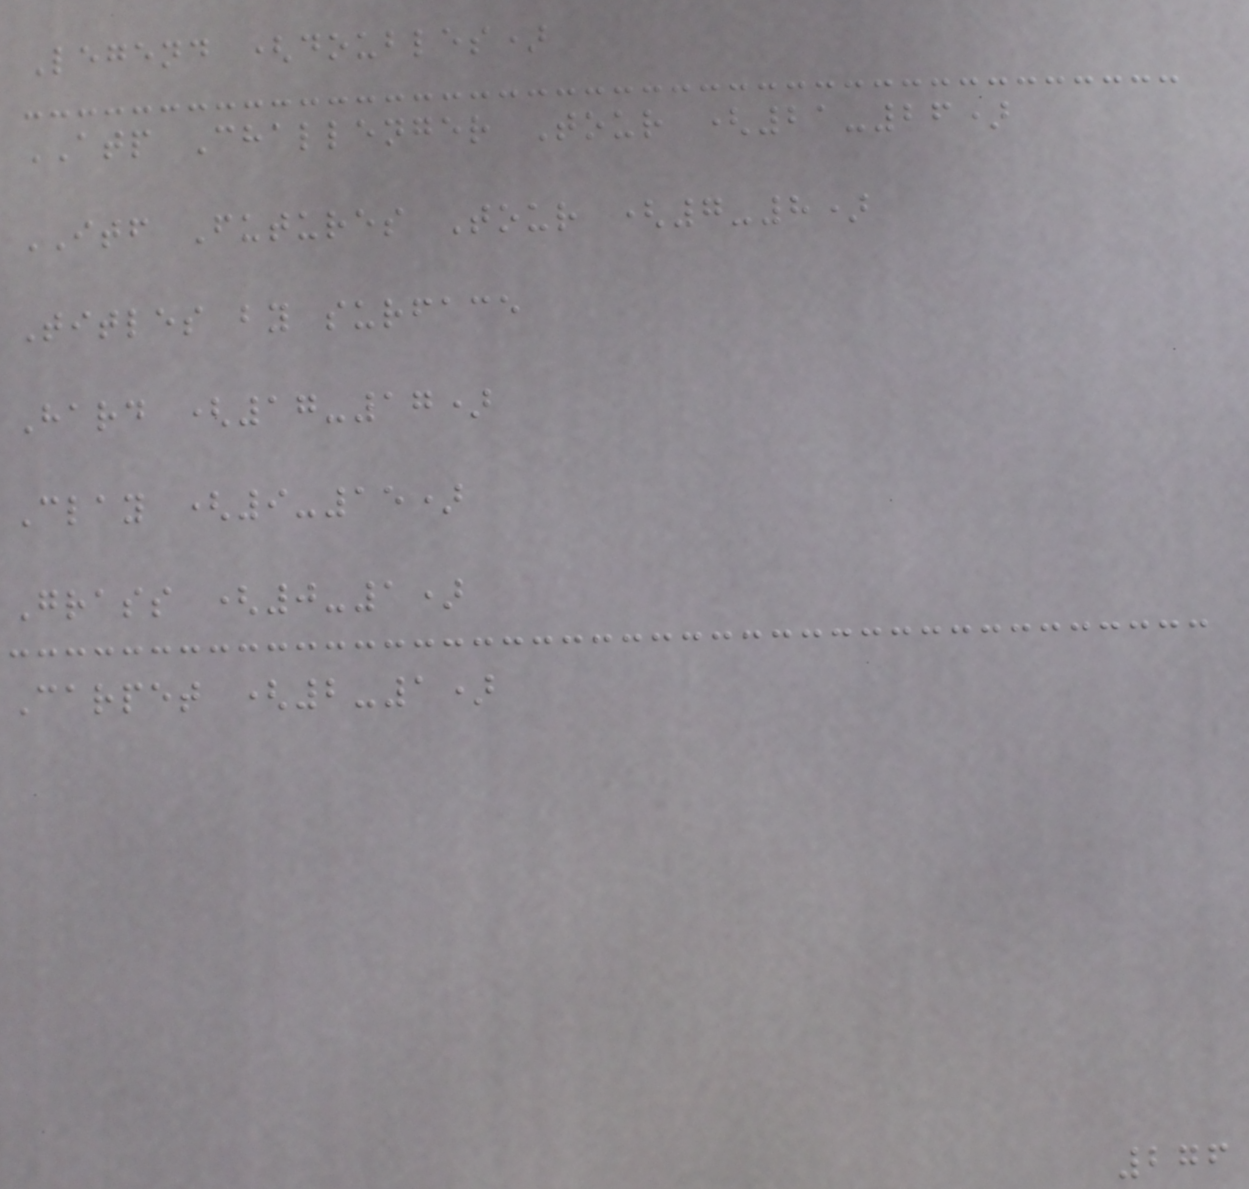Legend (doubles)
ATP Challenger Tour (21-26)
ITF Futures Tour (7-8)
Titles by surface
Hard (17-17)
Clay (9-15)
Grass (0-1)
Carpet (2-1)
276
